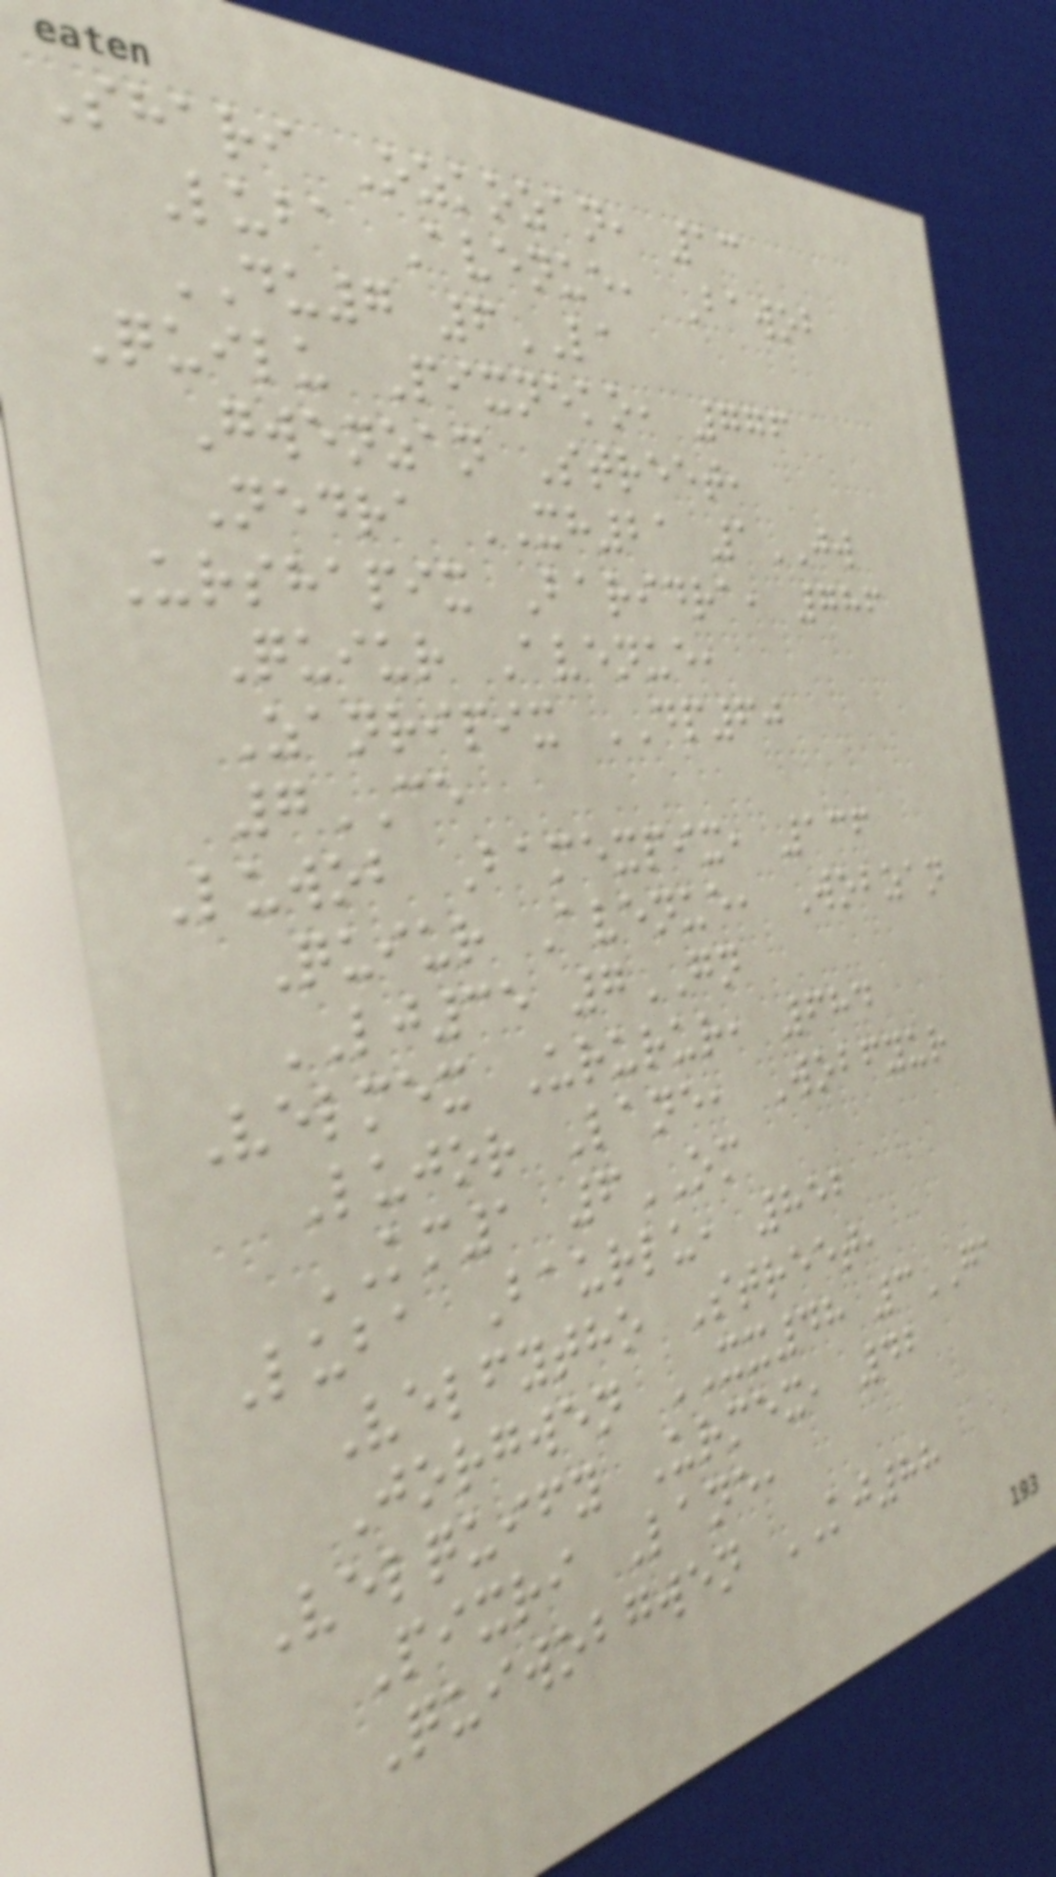Shari Ozkozan, 13
Luba Avenue, Bawob
DU7 6LA
Quilu Pixneko, 776
Gwenzan Street,
Nedra XH21 1JW
Urshapix Baridra, 786
Quiur Avenue,
Zanripix DP60
7CE
Luwob Bamexpix, 136
Quiur Avenue, Wobzan
LJ35 7GN
Velmex Ururur, 684
Lujor Lane, Wobfyur
KM1 6OM
Luba Baurlu, 852
Velfytho Street,
Jorgwen XX48 3GA
Velquify Urmex, 42
Pixri Lane,
Quiwobgwen KJ88
